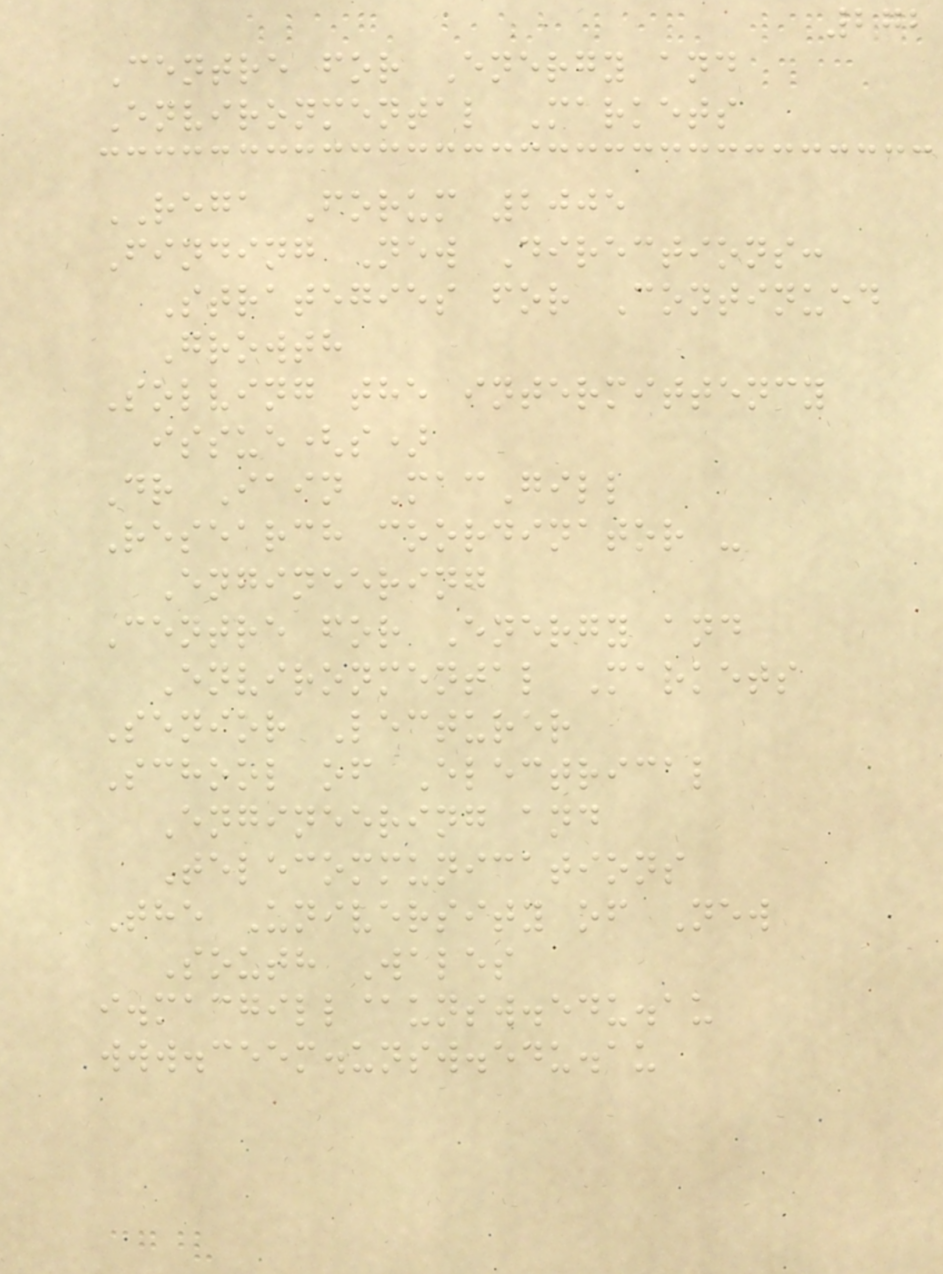272
Centre for Energy and
Environmental Markets
REGA Forum 2005
Finding New Directions:
Strategies for Continued
Growth
Solving the intermittency
issue(s)
Dr Iain MacGill
Research coordinator -
Engineering
Centre for Energy and
Environmental Markets
Senior Lecturer
School of Electrical
Engineering and
Telecommunications
The University of New
South Wales
i.macgill@unsw.edu.au
www.ceem.unsw.edu.au
